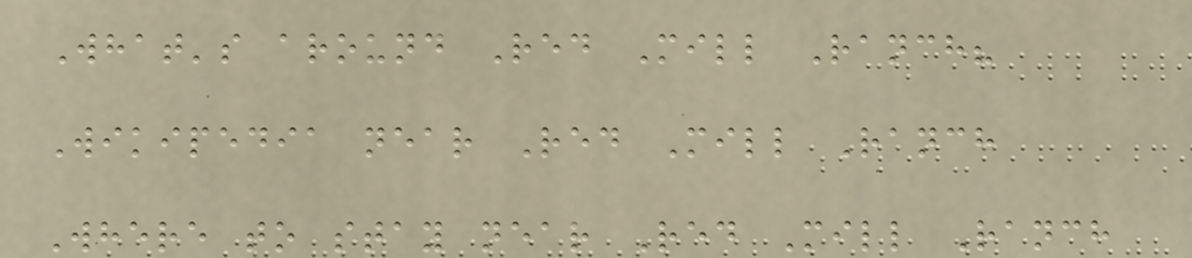What's around Red Mill Ranch?
Wikipedia near Red Mill Ranch
Where to stay near Red Mill Ranch
